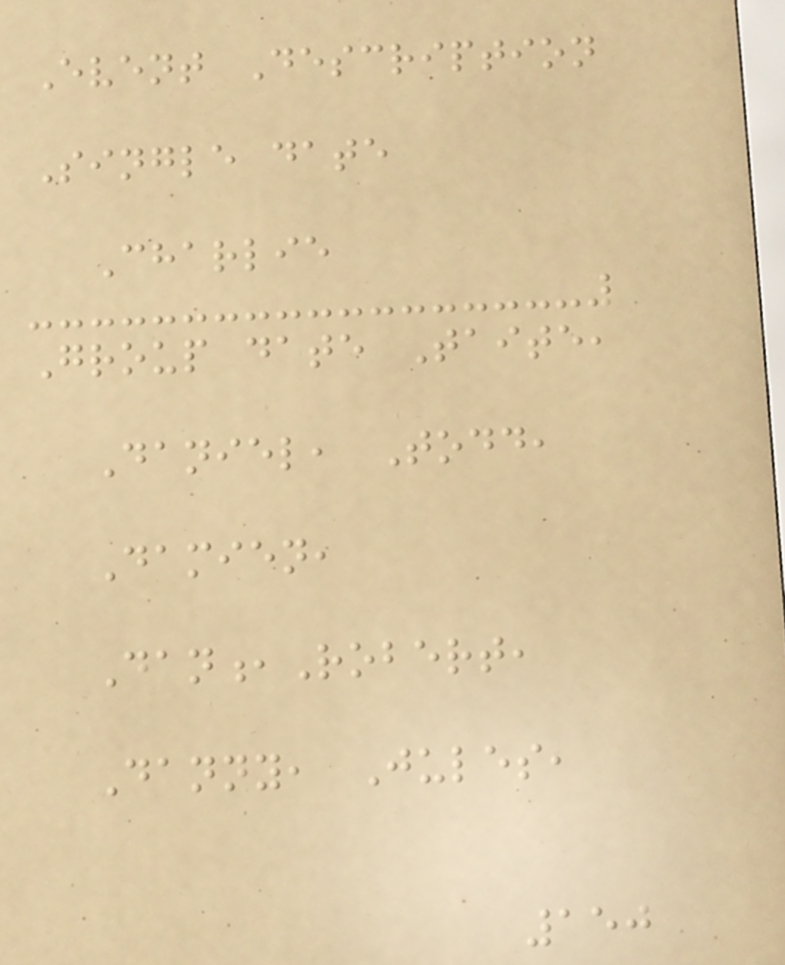Event Description
Single date
Charlie
Group date Taite,
Daniel, Todd,
Damien,
Dan,Robert,
Danny, Jules,
150
